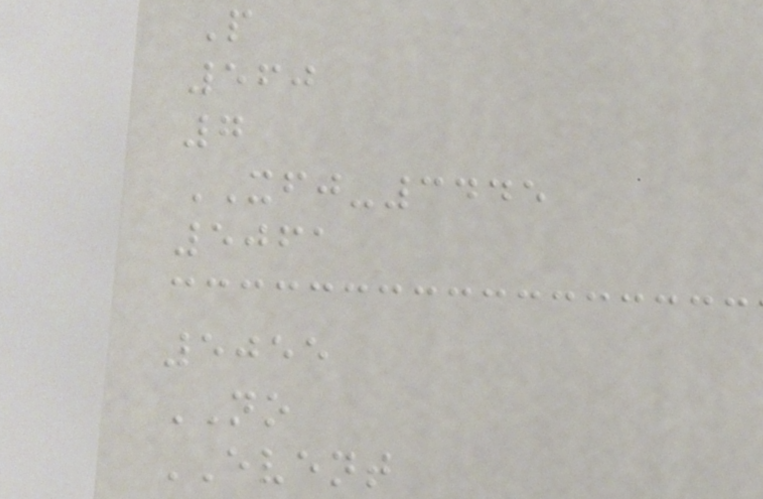P
560
7
XFJ-3445
5061
5055
NO
EVENT
